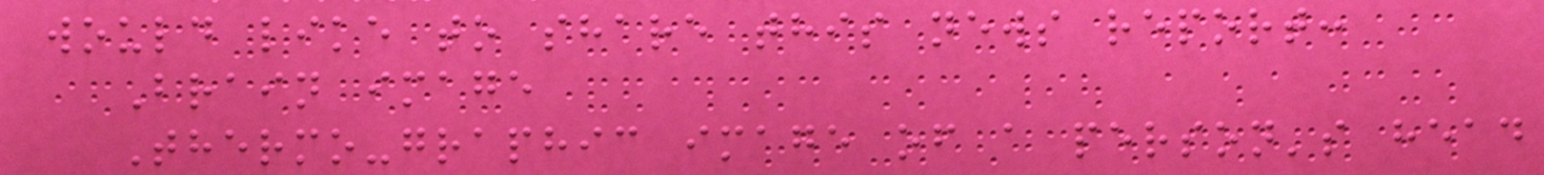would like to share this news report:
Brain image
Thermo-graphic image of a person's head
